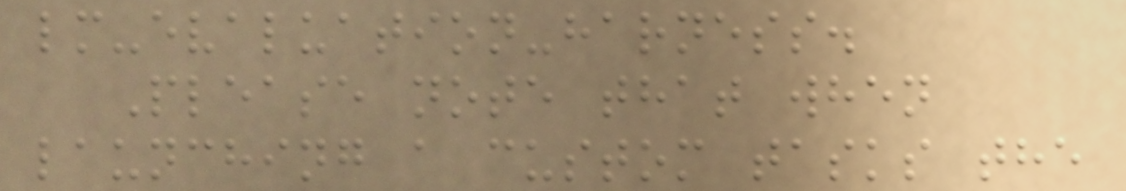lm-evaluation-harness.
Please note that when
launching a custom tasks the
